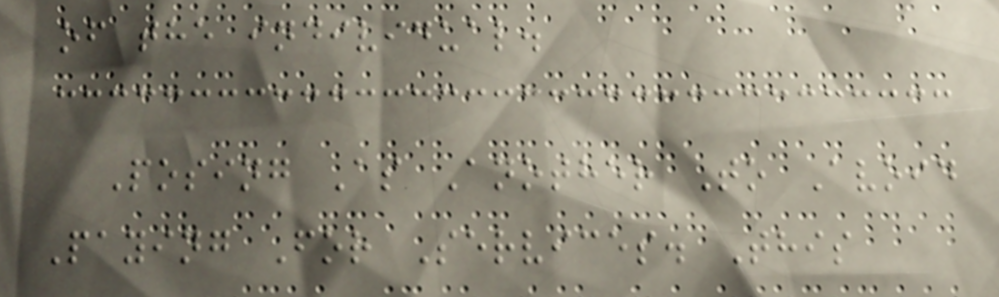of the individual.
Posing As Another To Avoid
Paying For Services. This
